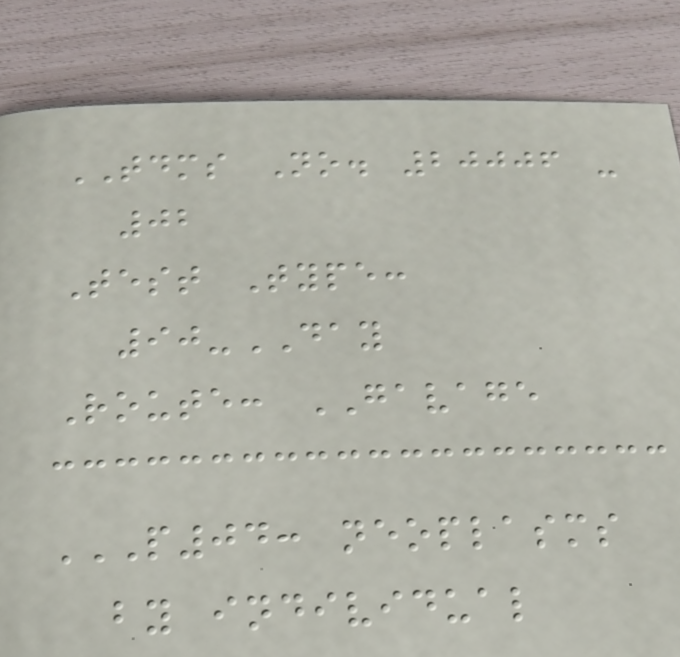TDMS No. 20006 -
02
Test Type:
90-DAY
Route: GAVAGE
P04: NEOPLASMS
BY INDIVIDUAL
